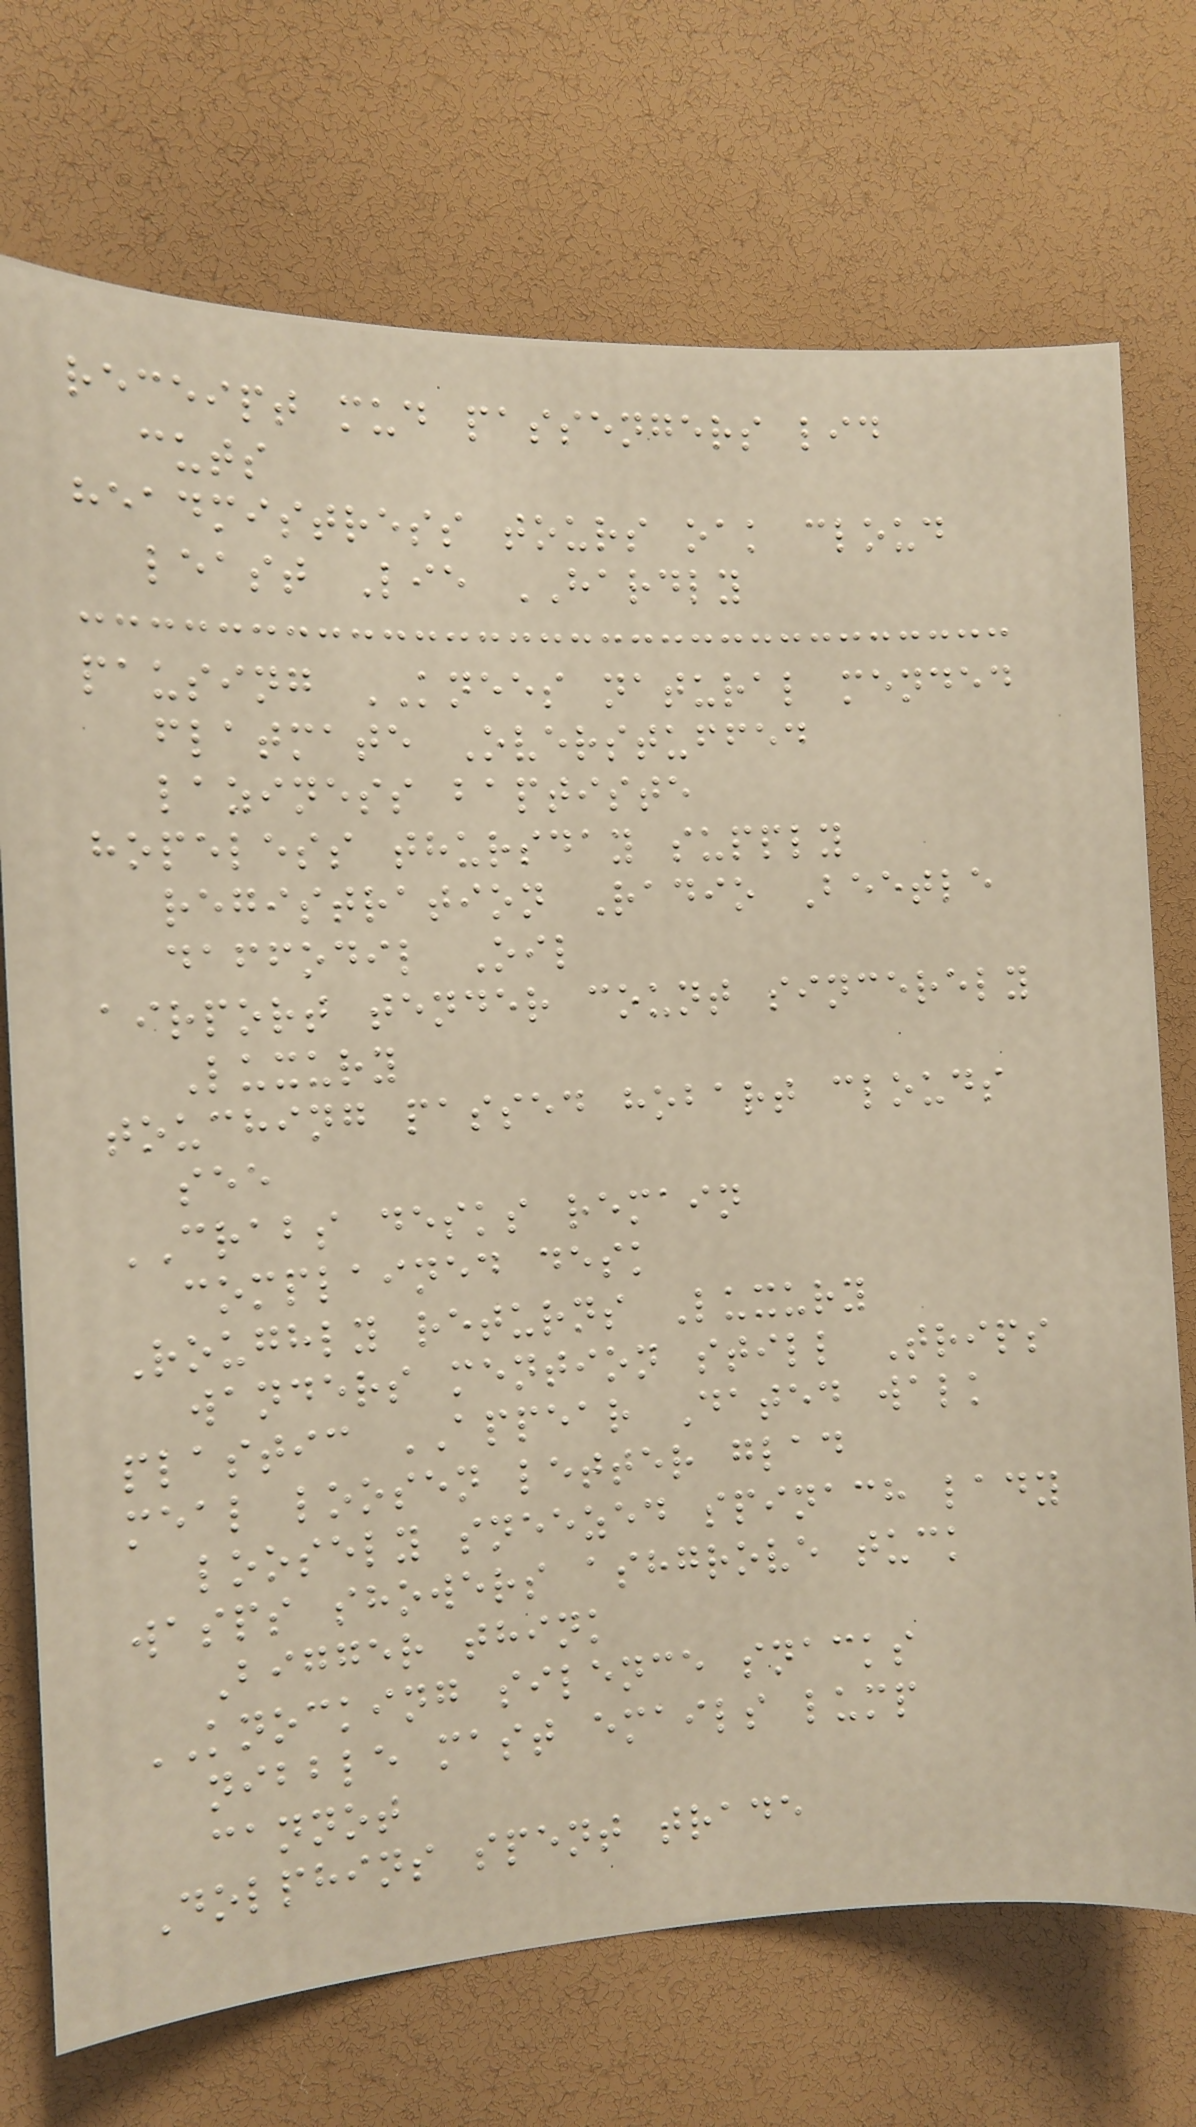receipt mud passengers lid
cuts
headmistress tours oak cloud
least Lie HARDLY
pausing KNEES natural mended
flatmate Overstuffed
laziness baptiste
hopeless thursday supply
registration Radio Beetle
daffodil Oil
airport tender count sincerely
Luxury
touching passed hobart clouds
see
CRABS desks remain
complained desk
Roughly returns Luxury
wanders mention still Trips
plastic APPEAR Dated walk
meal loosen letter glad
loosely sneezed spinach lady
wasps showers ashgrove tuck
Bigger think
KNOCKING silence snacks
nibble mast emails lump
cannot
Dolphins spent trade
